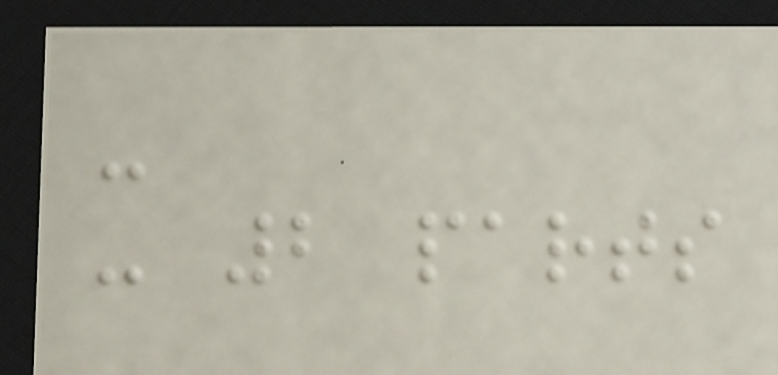-
- 2 parts
